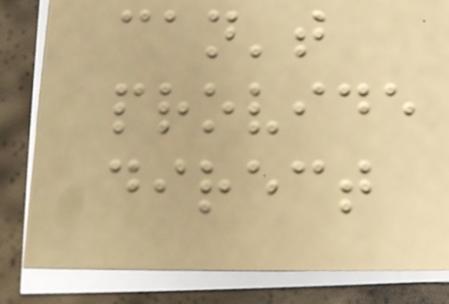can't
provide
direct
